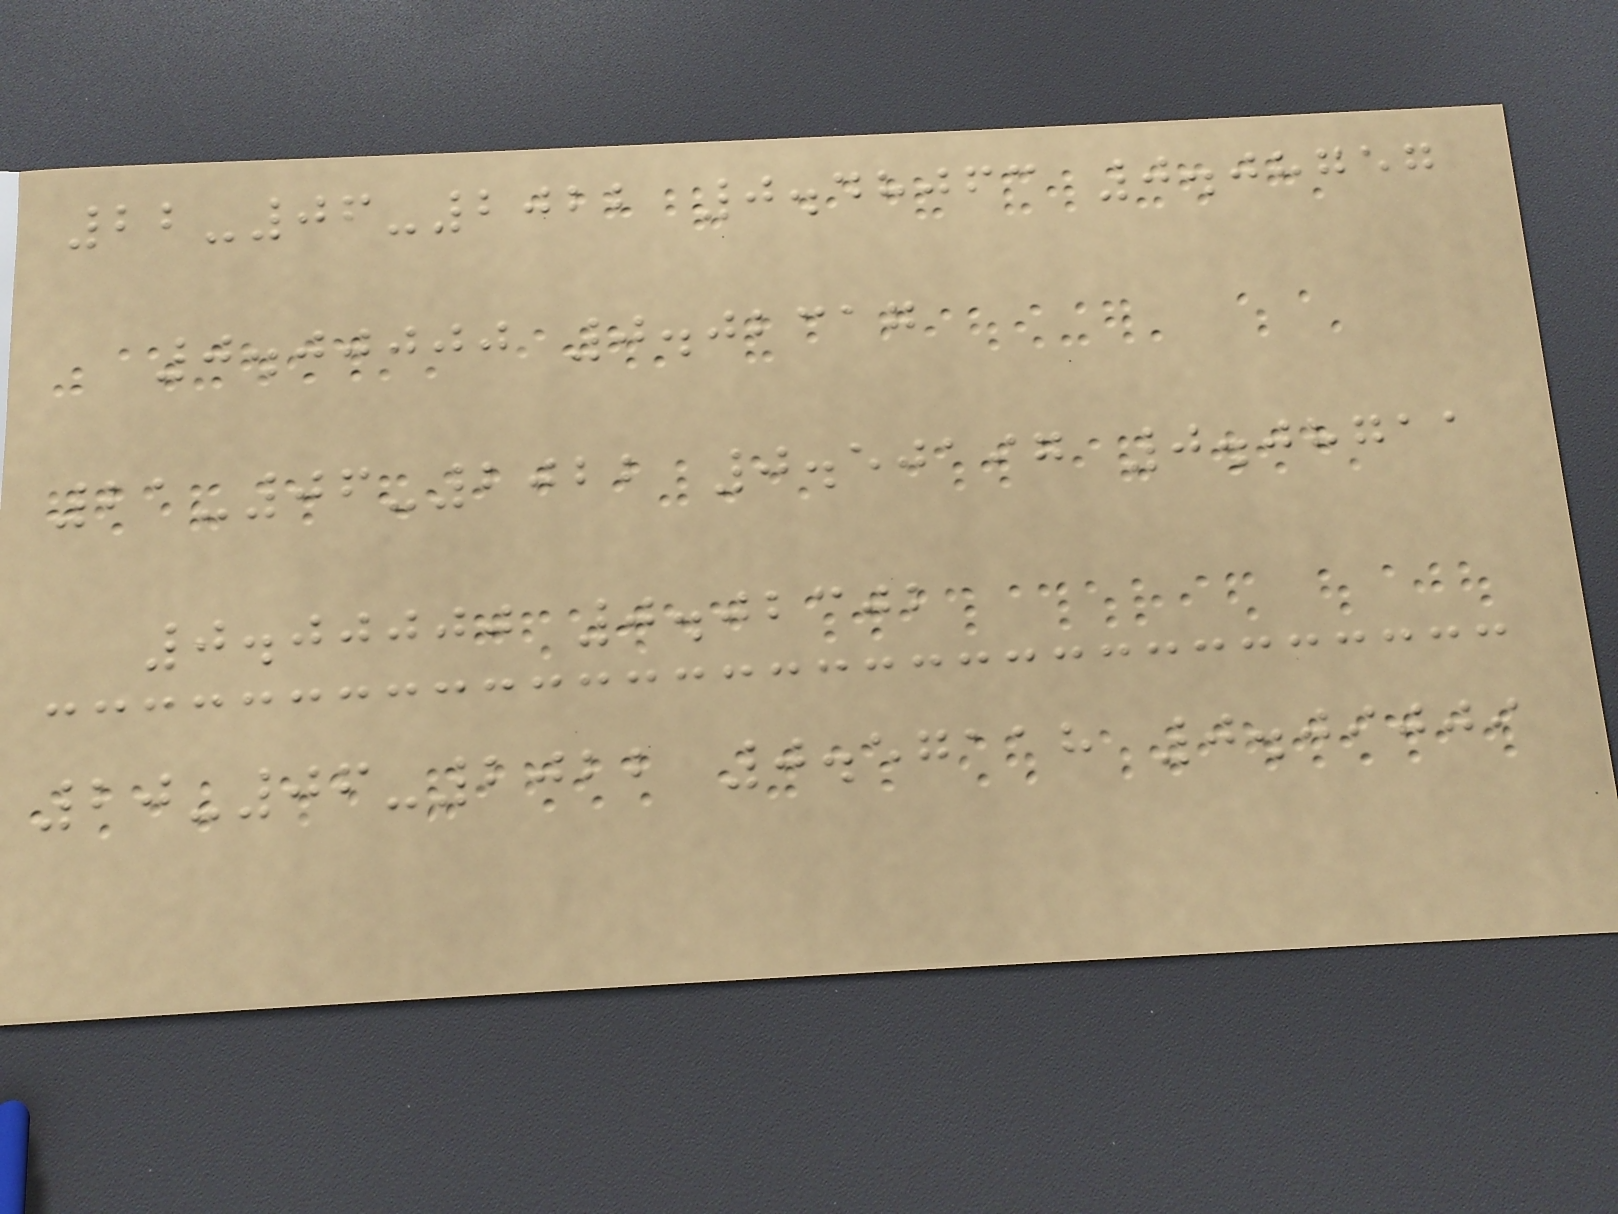22-06-2022 0.48063 0.08757
0.00000 0.02317
21-06-2022 0.50197 0.08711
0.00000 0.02302
20-06-2022 0.57118 0.09009
